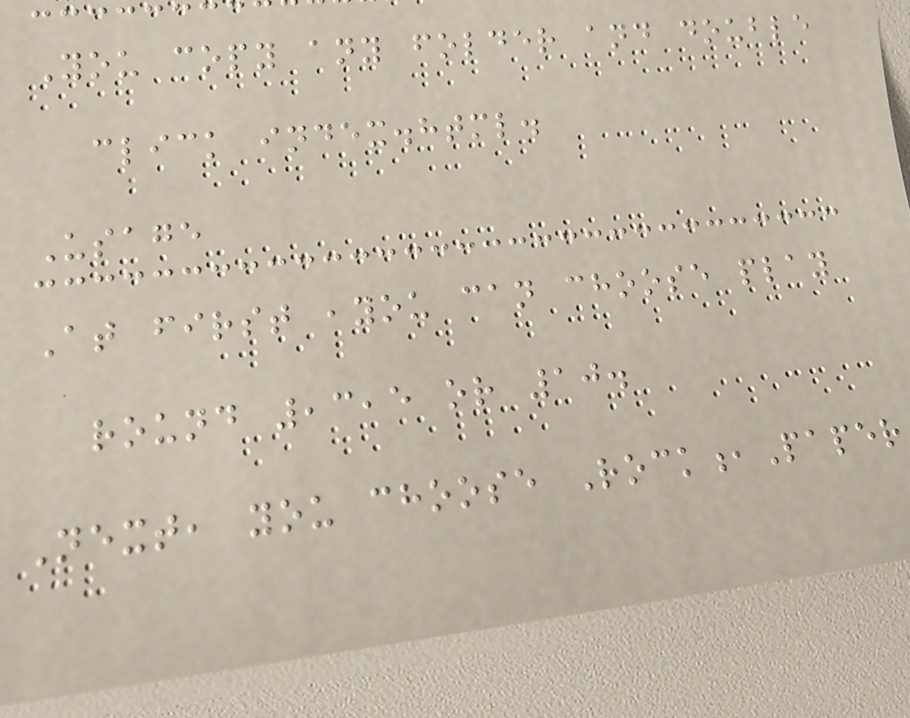You copy any folder and double
click index.html.
Usage
At first ,you can choose play
round ,3,5 or 10.
Next, you choose Rock,Paper
